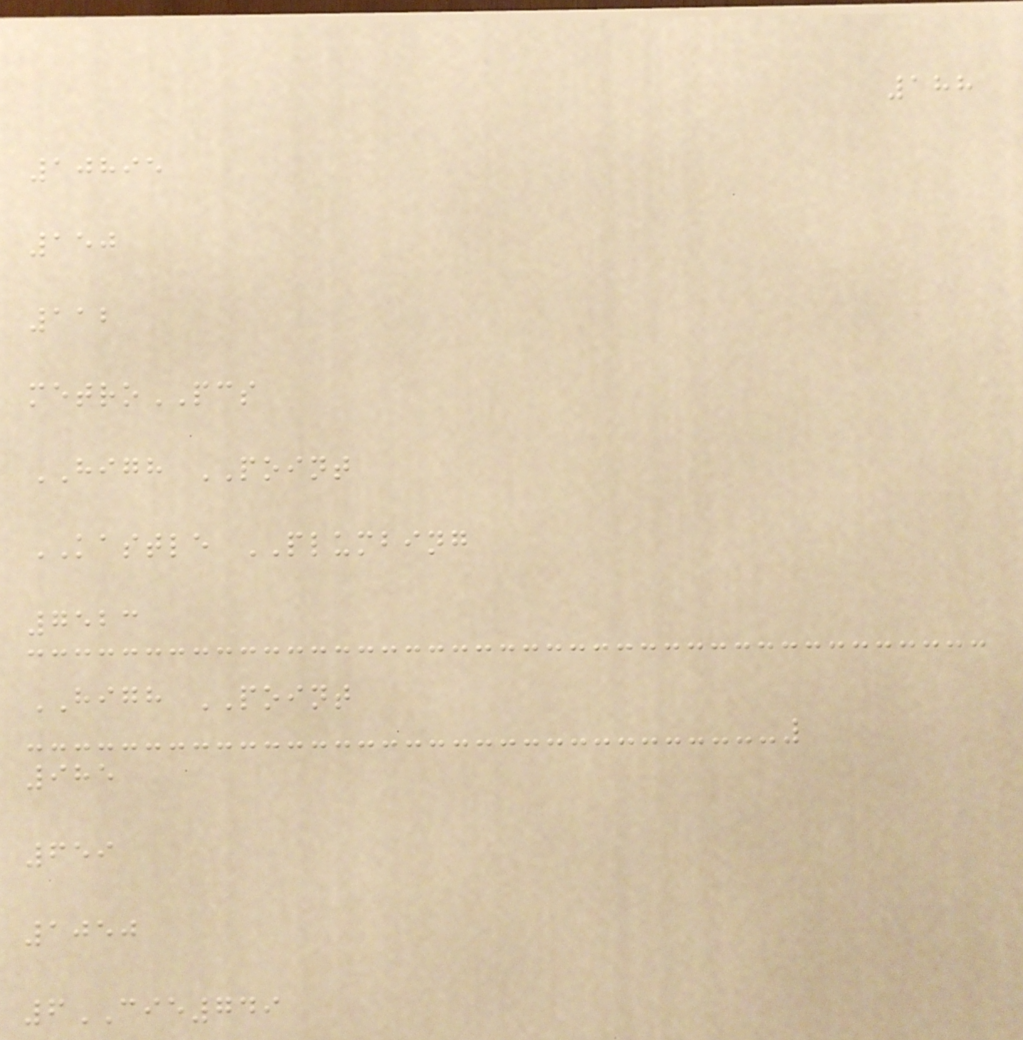188
10895
150
112
metroPCS
HIGH POINT
KASTLE PLUMBING
7523
HIGH POINT
985
659
1050
6CIE749
